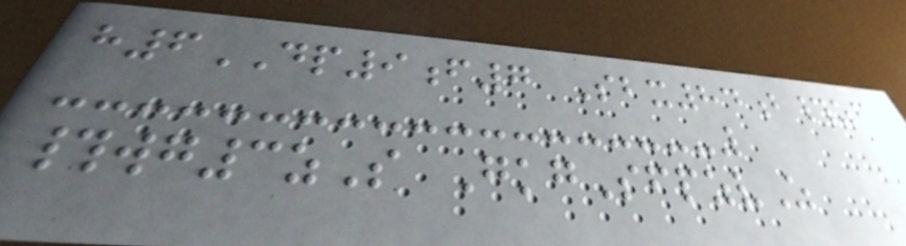h6DP9f7 Sbx84b#zf
#wg3zS GkgSfpzvZ
